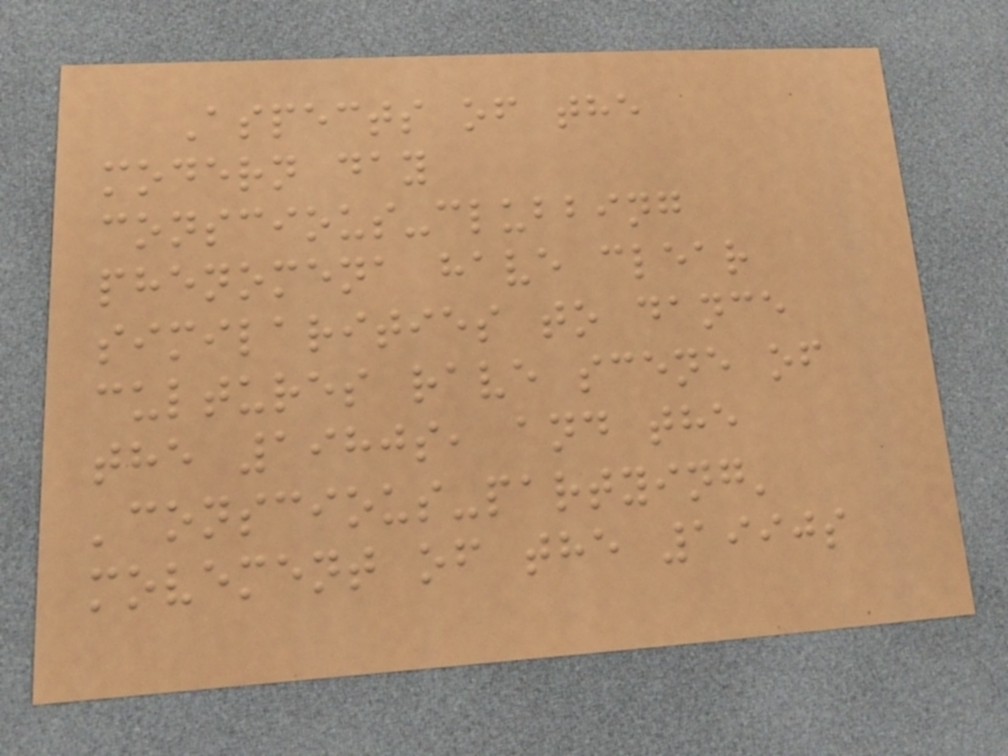Aspects of the
modern day
conscious-clubbing
phenomena have clear
similarities to dance
cultures rave scene of
the 1980s, and the
'conscious-partying'
movement of the 1990s
